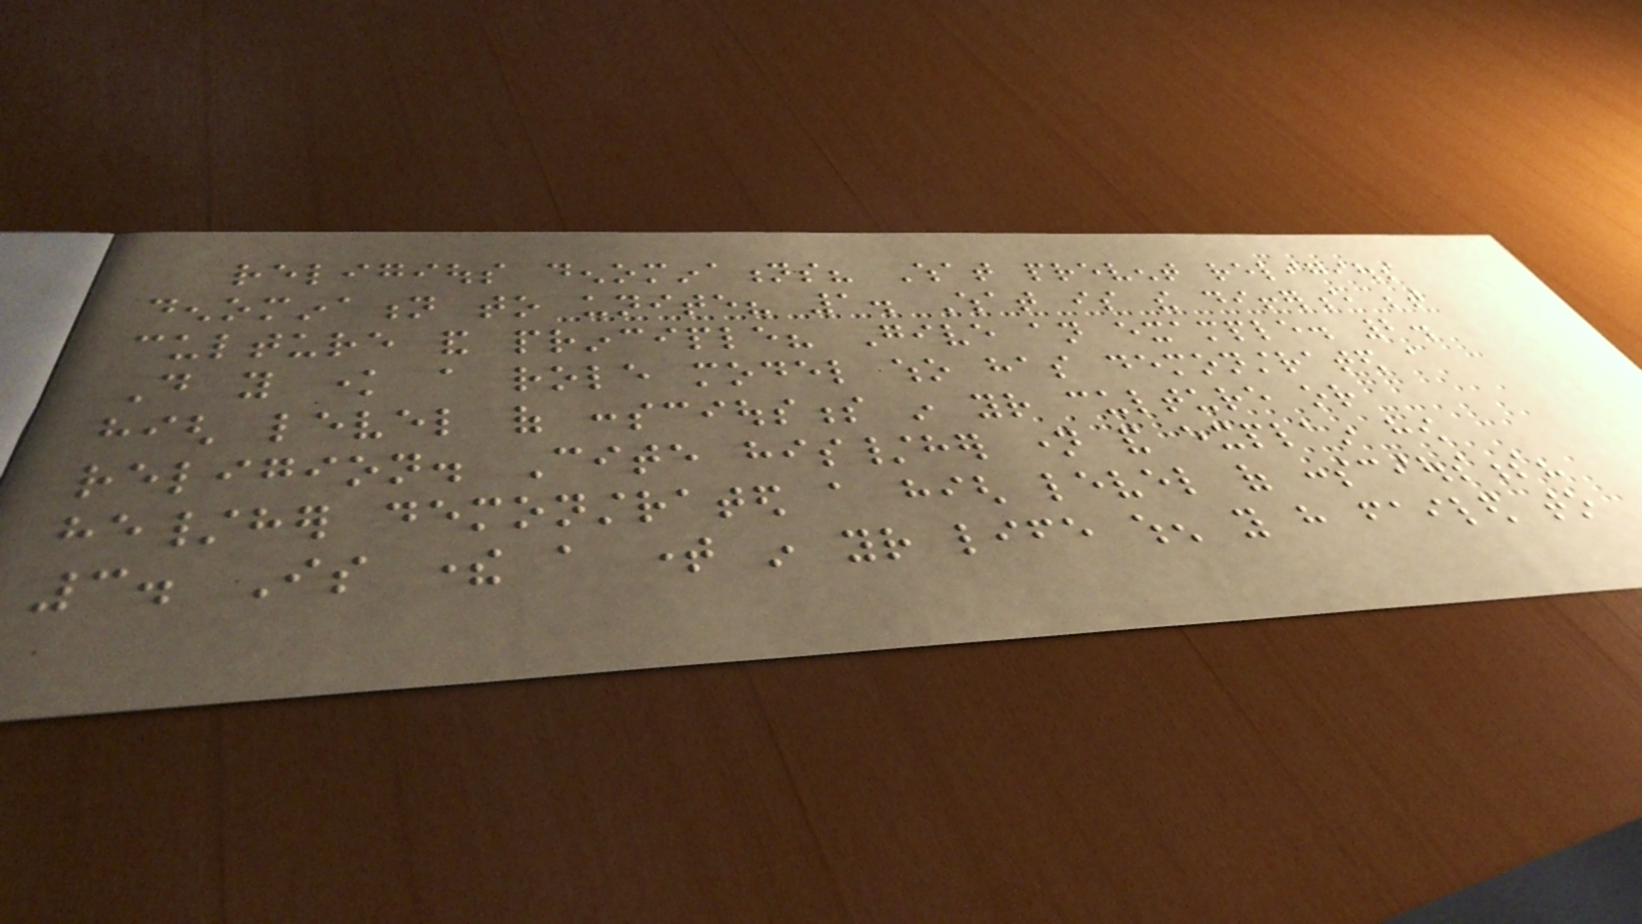religious denominations? What prevent religious
denomination to unite? 1. What is the difference between
culture and principle? Give an example. 2.
Do you know a role model who has demonstrated a
high level of consciousness in your culture or
religion. Cite his/her name and explain how
he/her demonstrated a high level of consciousness?
3. Is there a time in your life when you have failed to
